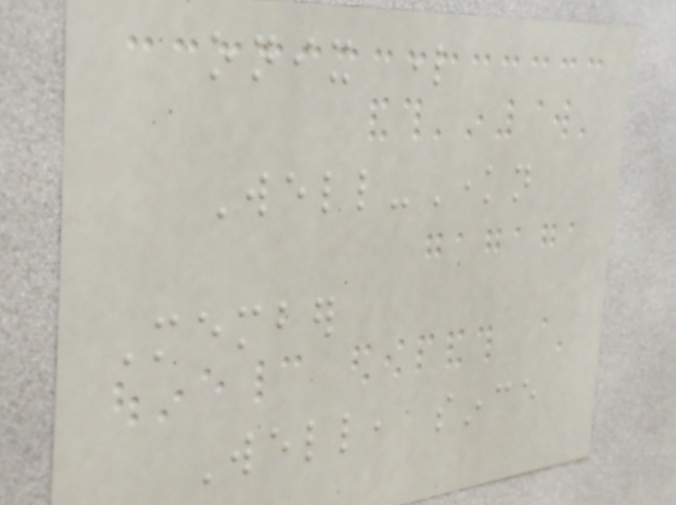onix lord
Well-Known
Member
Well, since
